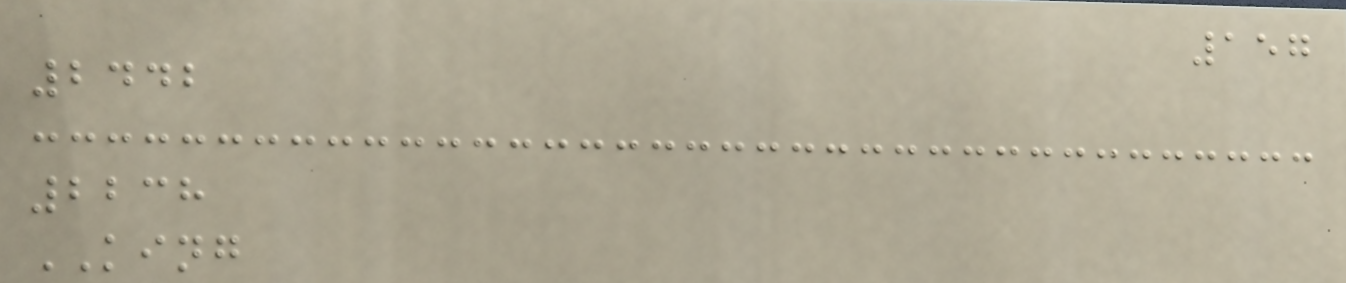157
2442
2238
KING
